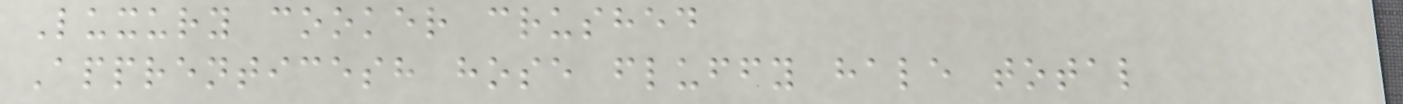Luxury cooker crushed
Apprenticesh hose fluffy hale total
